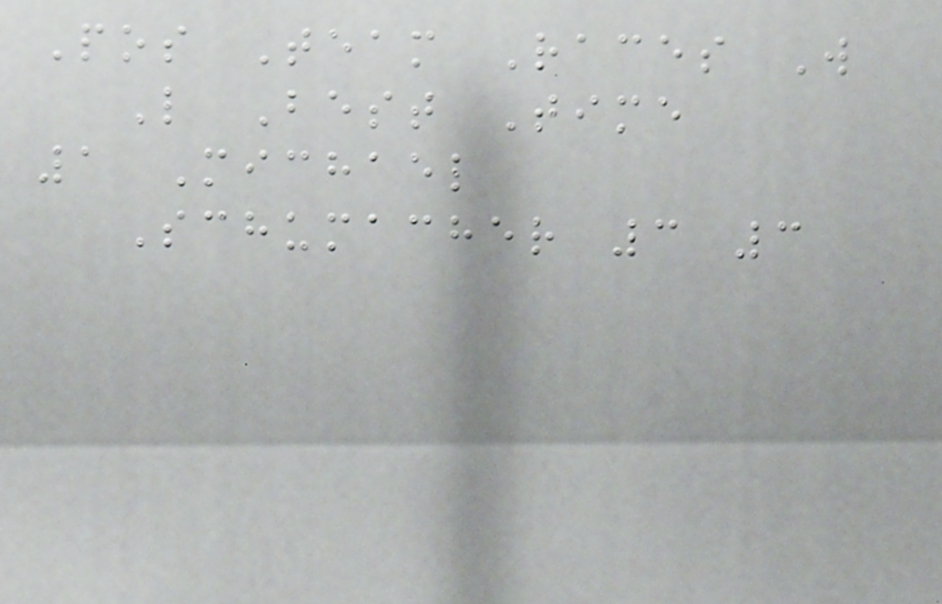Pos Team Races W
L Best Time
1 Michael
Schumacher 3 3
